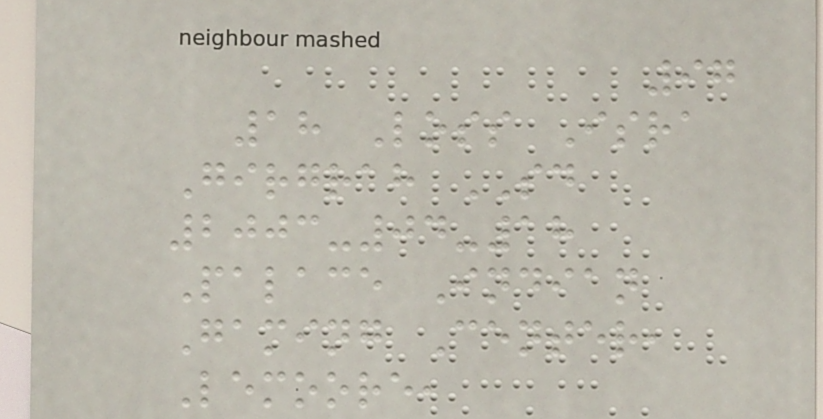97
18 Loss Isra
Girgrah SD
2003-04-18
Palace Indian
Gaming Center,
Lemoore,
